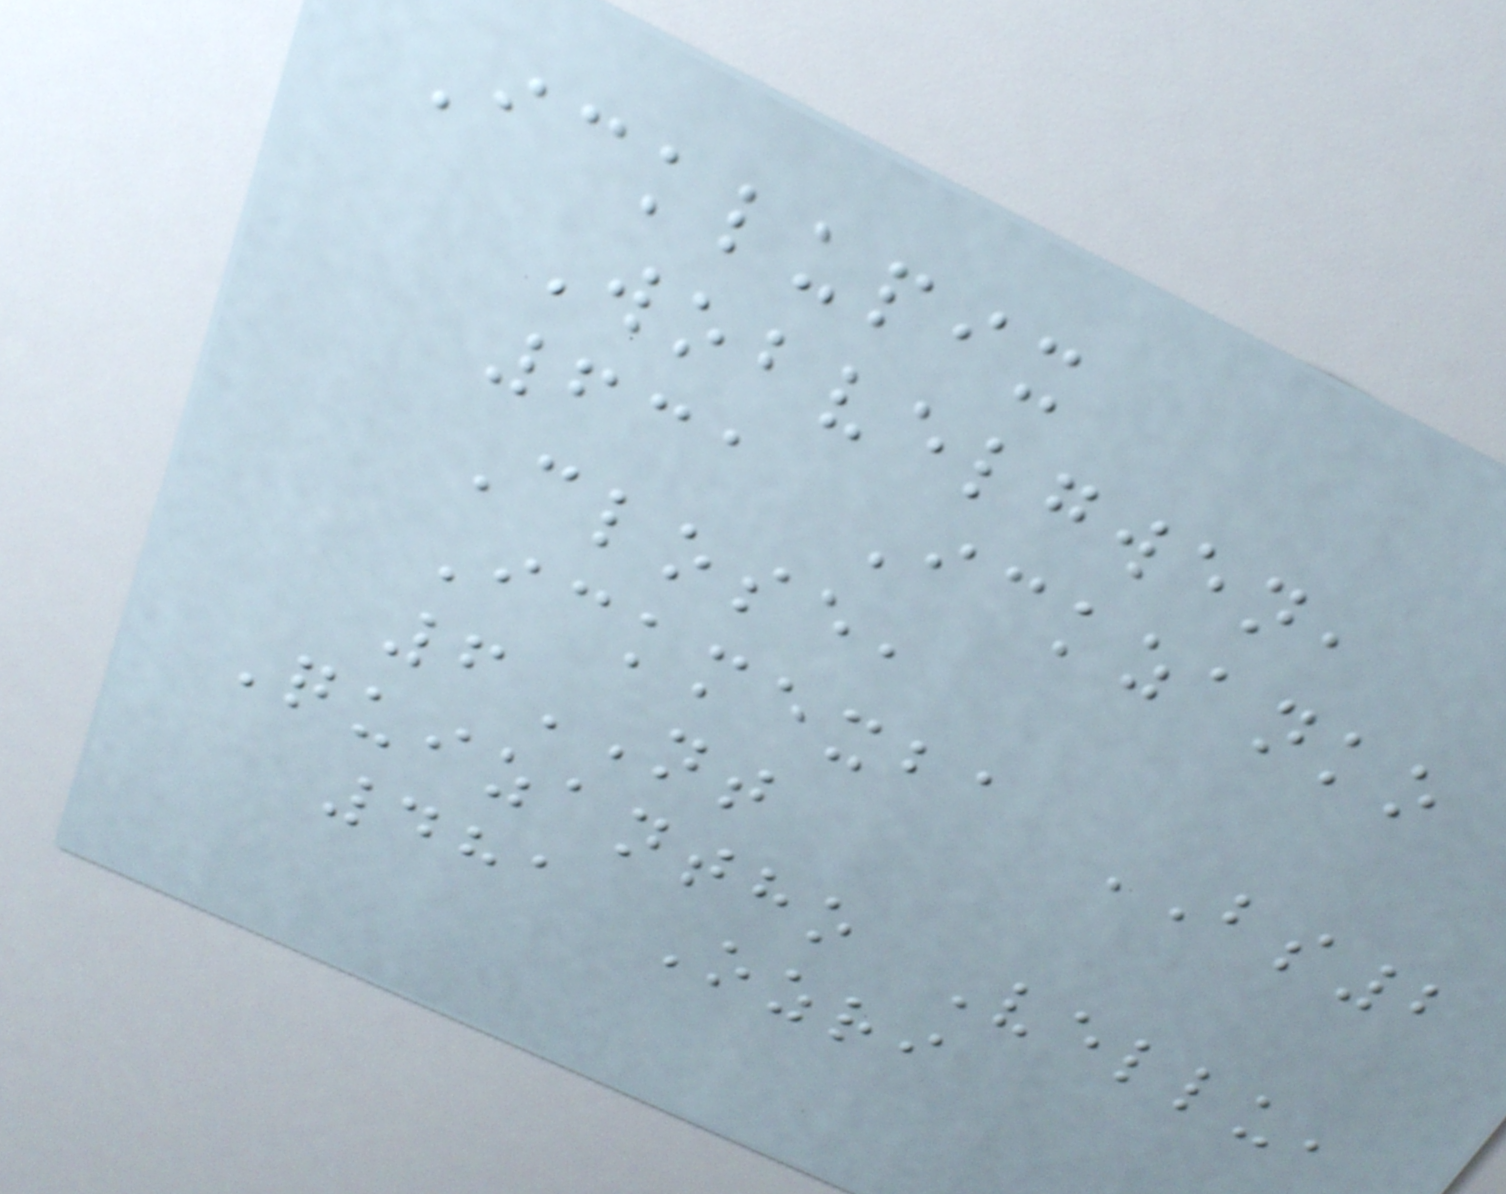Icklupix
Wobvelgwen,
631 Ickzanko
Close,
Ickmexba BS2
6NT
Quizantho Vellu,
481 Ozri
